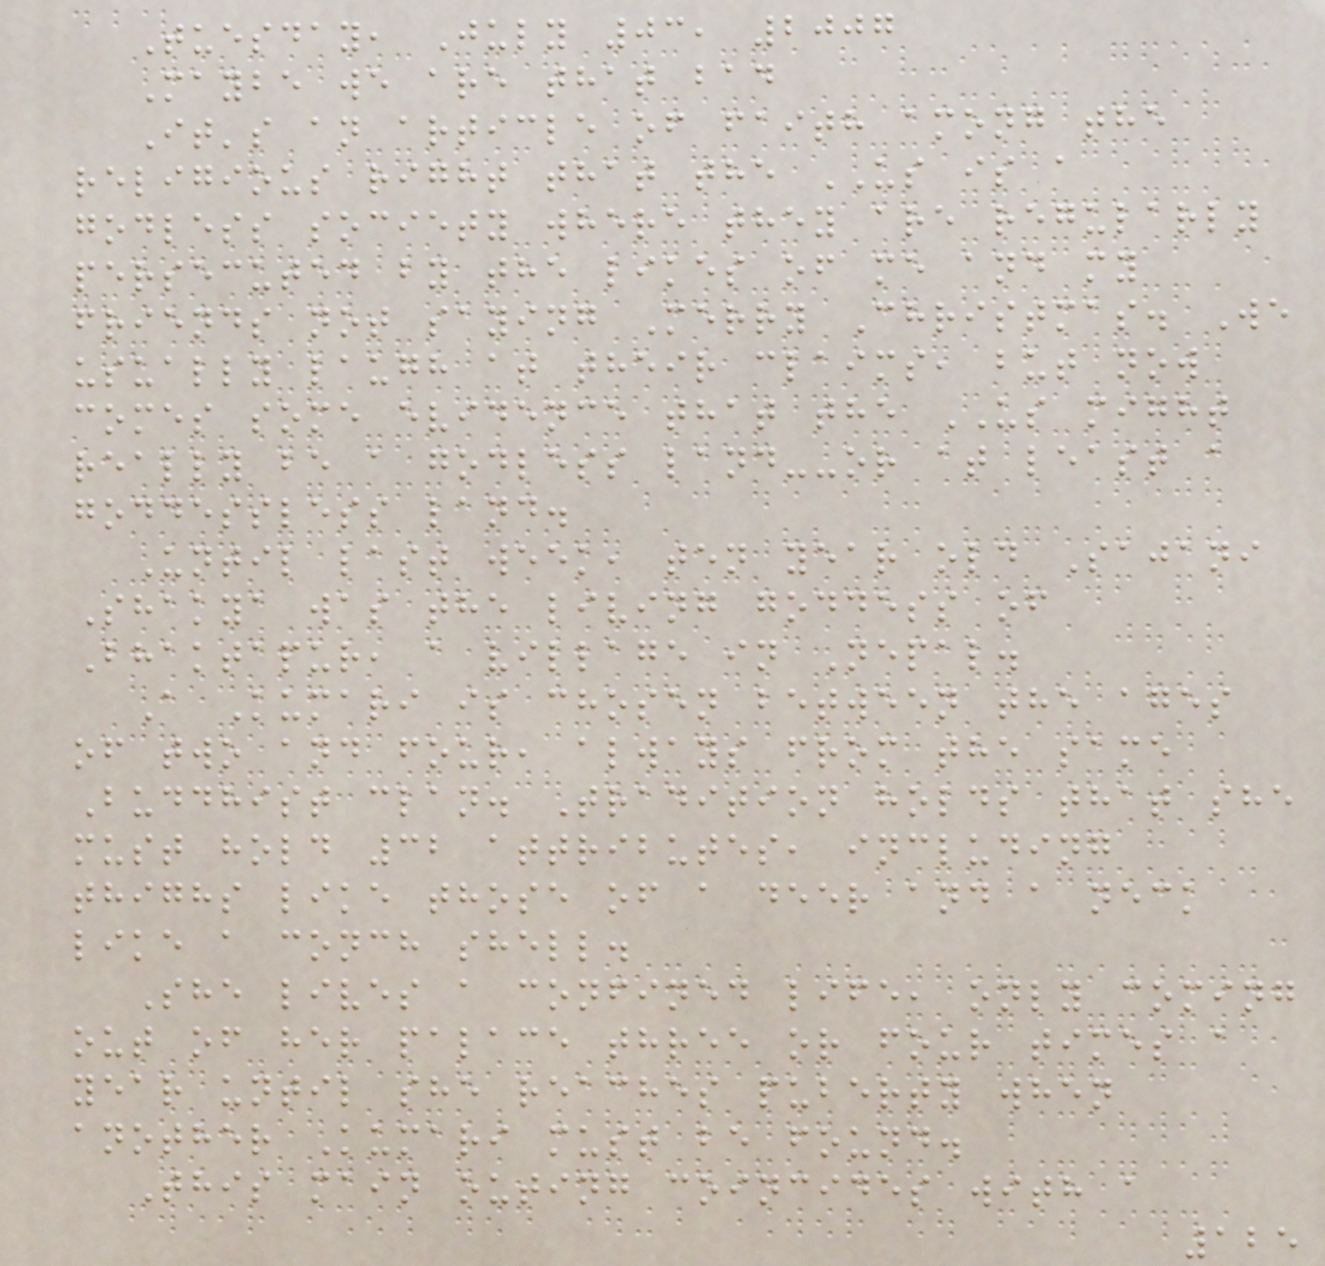Tuesday, July 03, 2007
Maybe we are that bad
It's an article of faith among the
religious right that the US is a
godless society where they are regularly
persecuted by the likes of me and my
friends not saying Merry Christmas. We
usually laugh at their claims, but now
comes some evidence that the US might
really be a godless land--or at least a
goddessless land.
Until last week, ten year old Sajani
Shakya was the living goddess of
Bhaktapur, a village in Nepal.
A Kumari is chosen between the ages
of two and four, always from the same
Buddhist clan. Tradition holds that she
must hold 32 attributes, including
thighs like those of a deer and a neck
like a conch shell.
She lives a confined life, only coming
out of her palace three or four times a
year until she reaches puberty when
another Kumari must be found.
This main outing coincides with a
125
